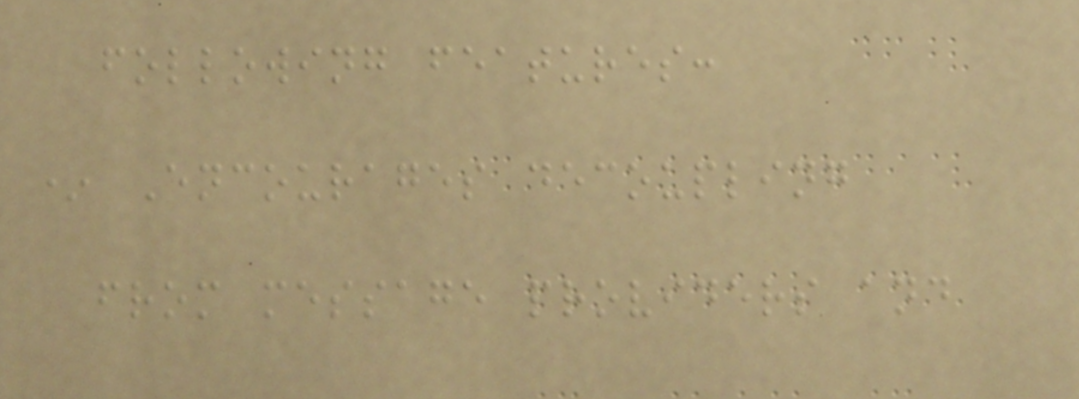following features:
* Encourages decoupling
from message providers and
